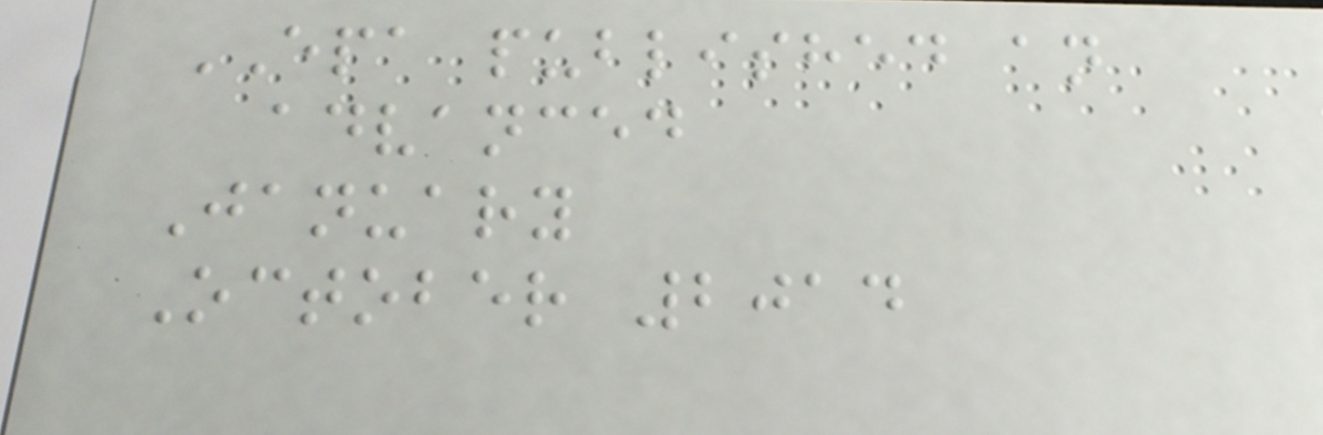EPA published an
advanced
January
October 2014
